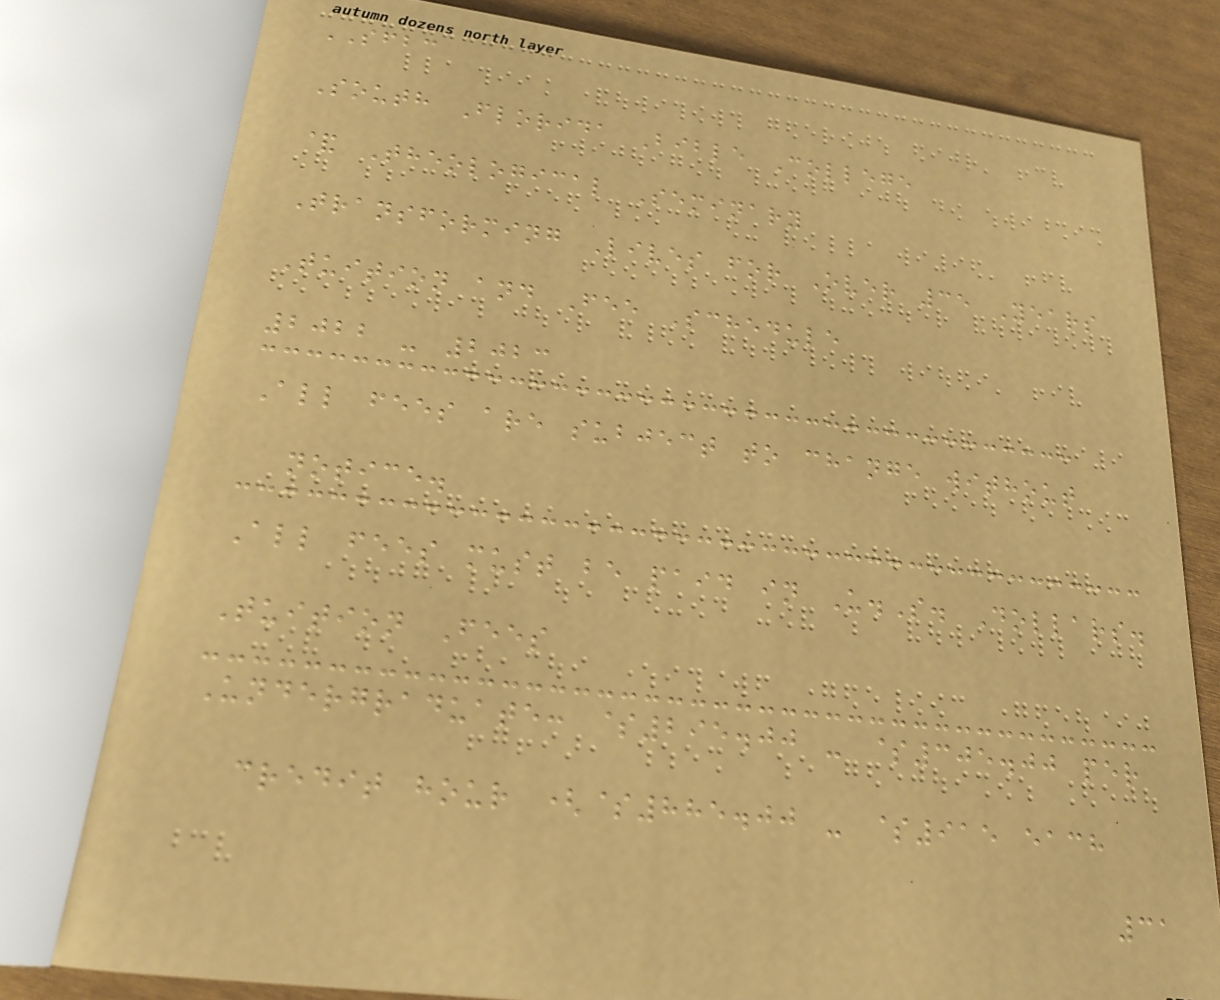SFBC
South Florida Bible College
& Theological Seminary
Transforming Lives for Over 35 Years
Tuition and Fee Schedule
2022 - 2023
All fees are subject to change without
notice.
All fees must be paid in U.S. Dollars.
Tuition Fees
Undergraduate: $295.00 - $305.00 per
credit hour ($885.00 - $915 each
31
